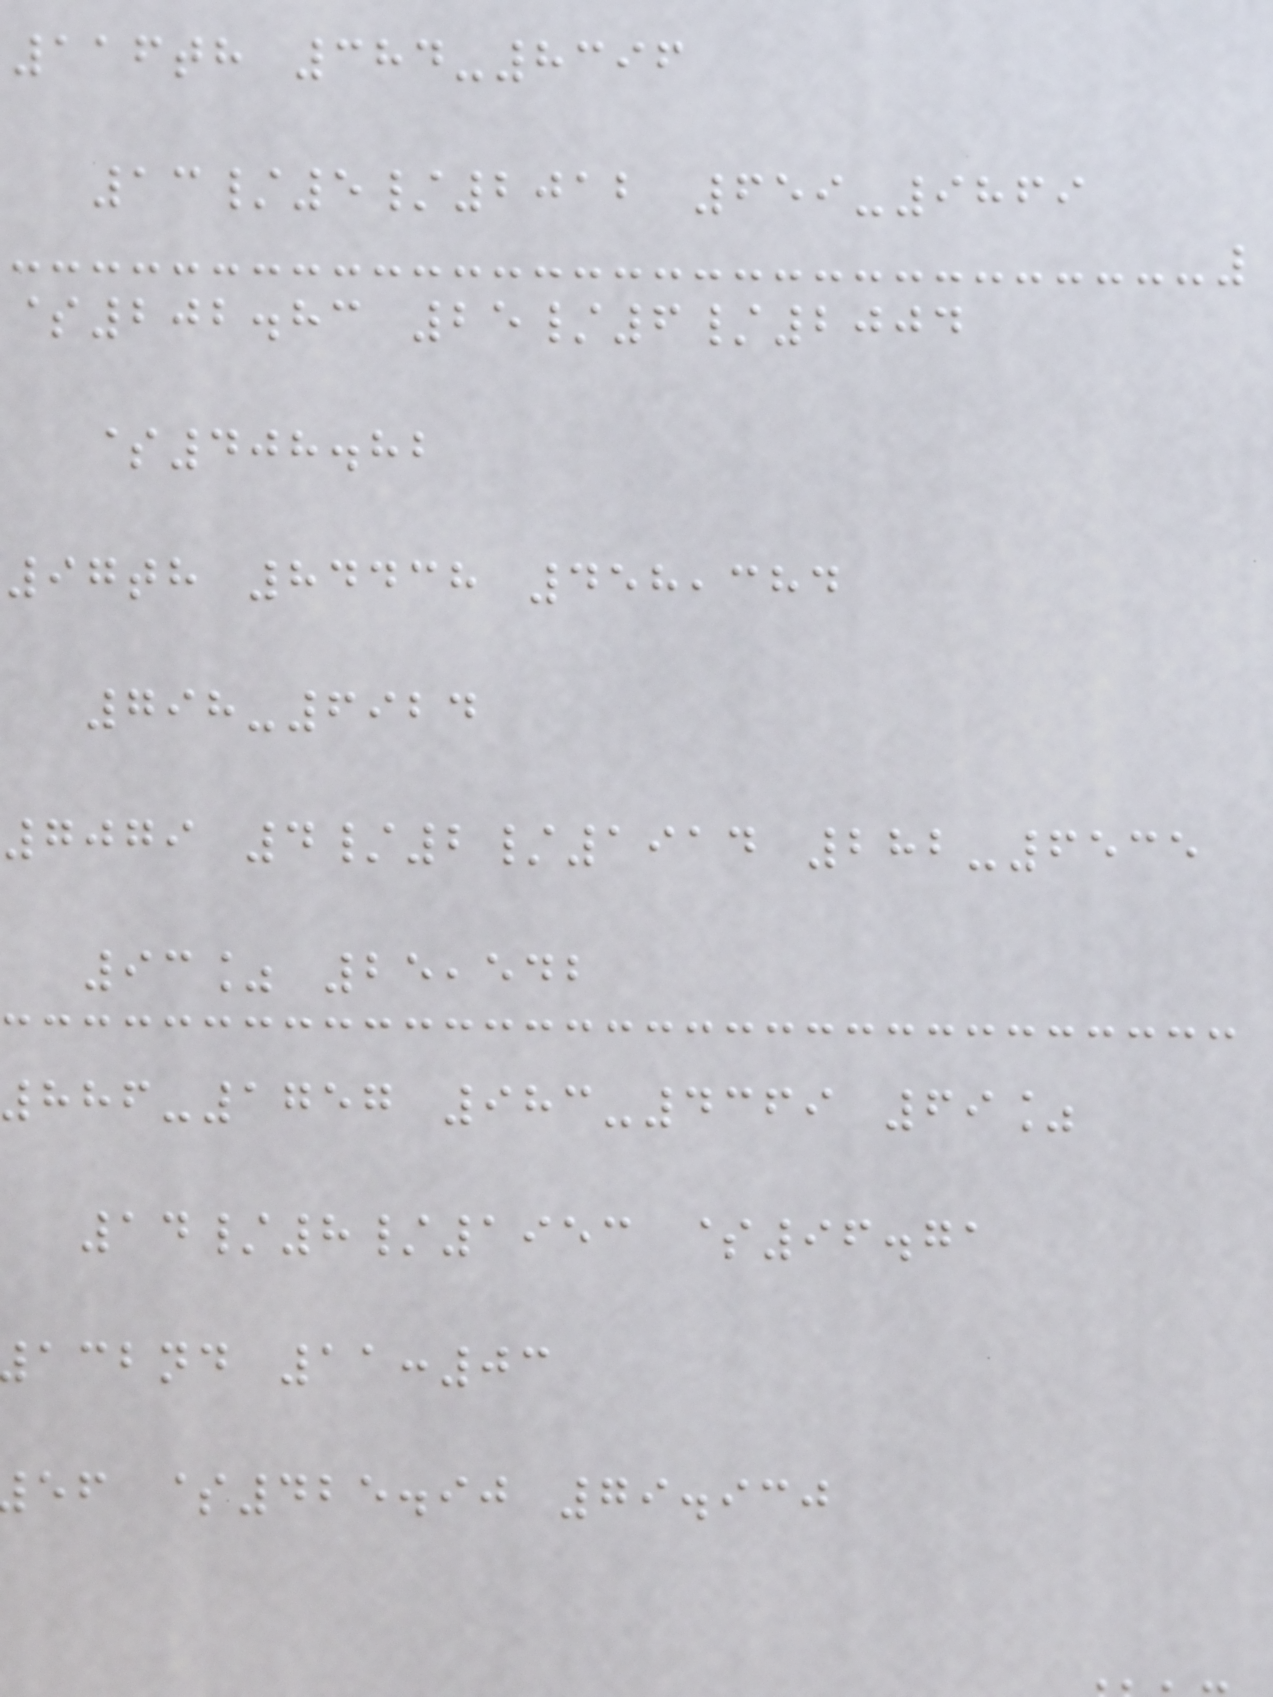116th 384-8396
13/5/2012 659-9869
$202.83 25/6/2004
$408.82
97th 84438 458,384
798-6924
7079 4/2/1914 282-6535
93% 25,542
886-1757 983-4369 69%
14/8/1953 $96.71
acbnd 11:03
ef $425.90 79.930
